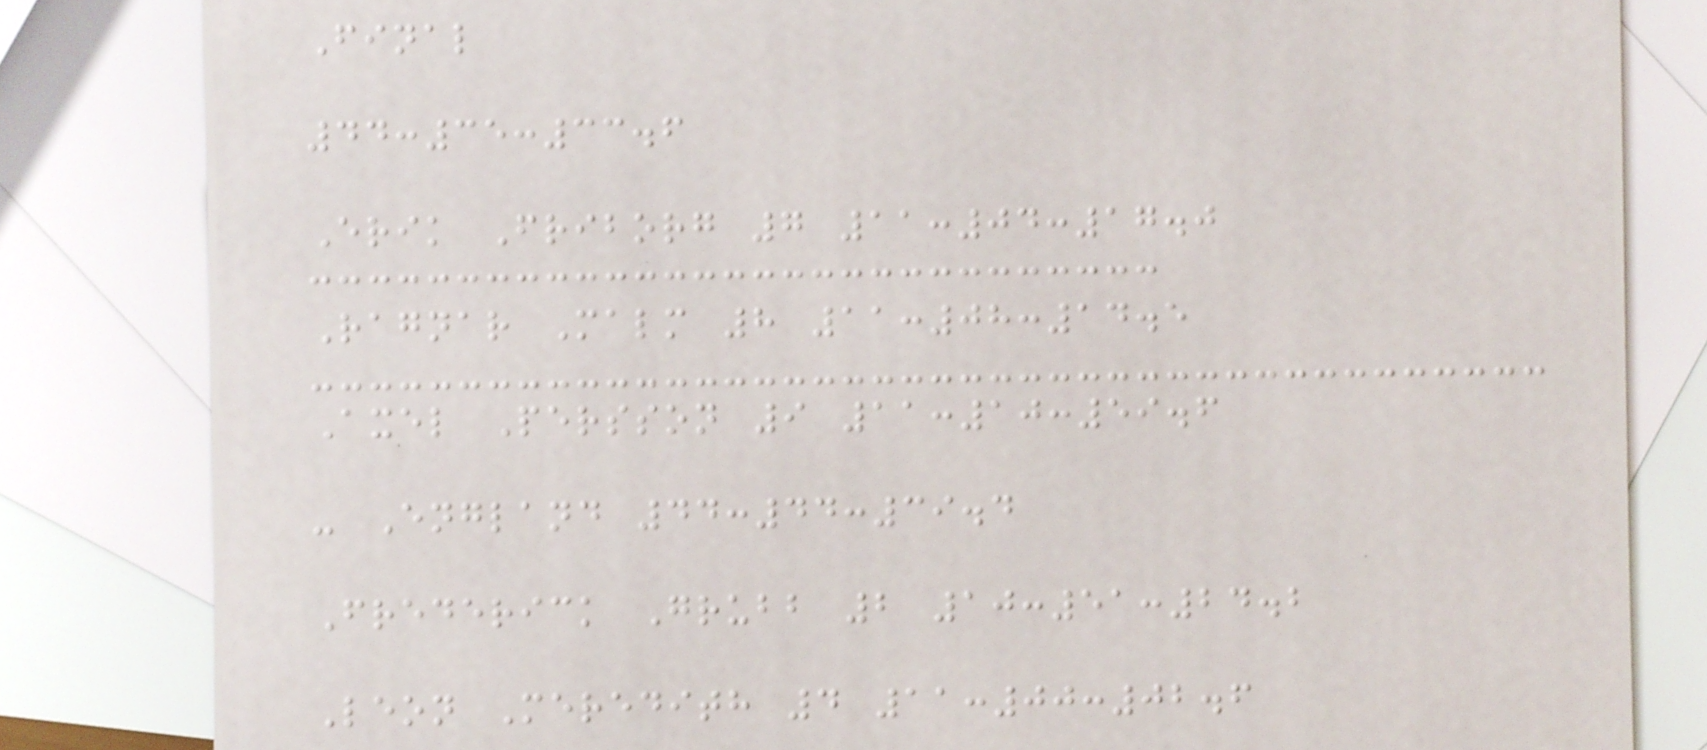Final
44:35:33.6
Erik Friborg 7 11:04:17.0
Ragnar Malm 8 11:08:14.5
Axel Persson 9 11:10:59.6
- England 44:44:39.4
Frederick Grubb 2 10:51:24.2
Leon Meredith 4 11:00:02.6
